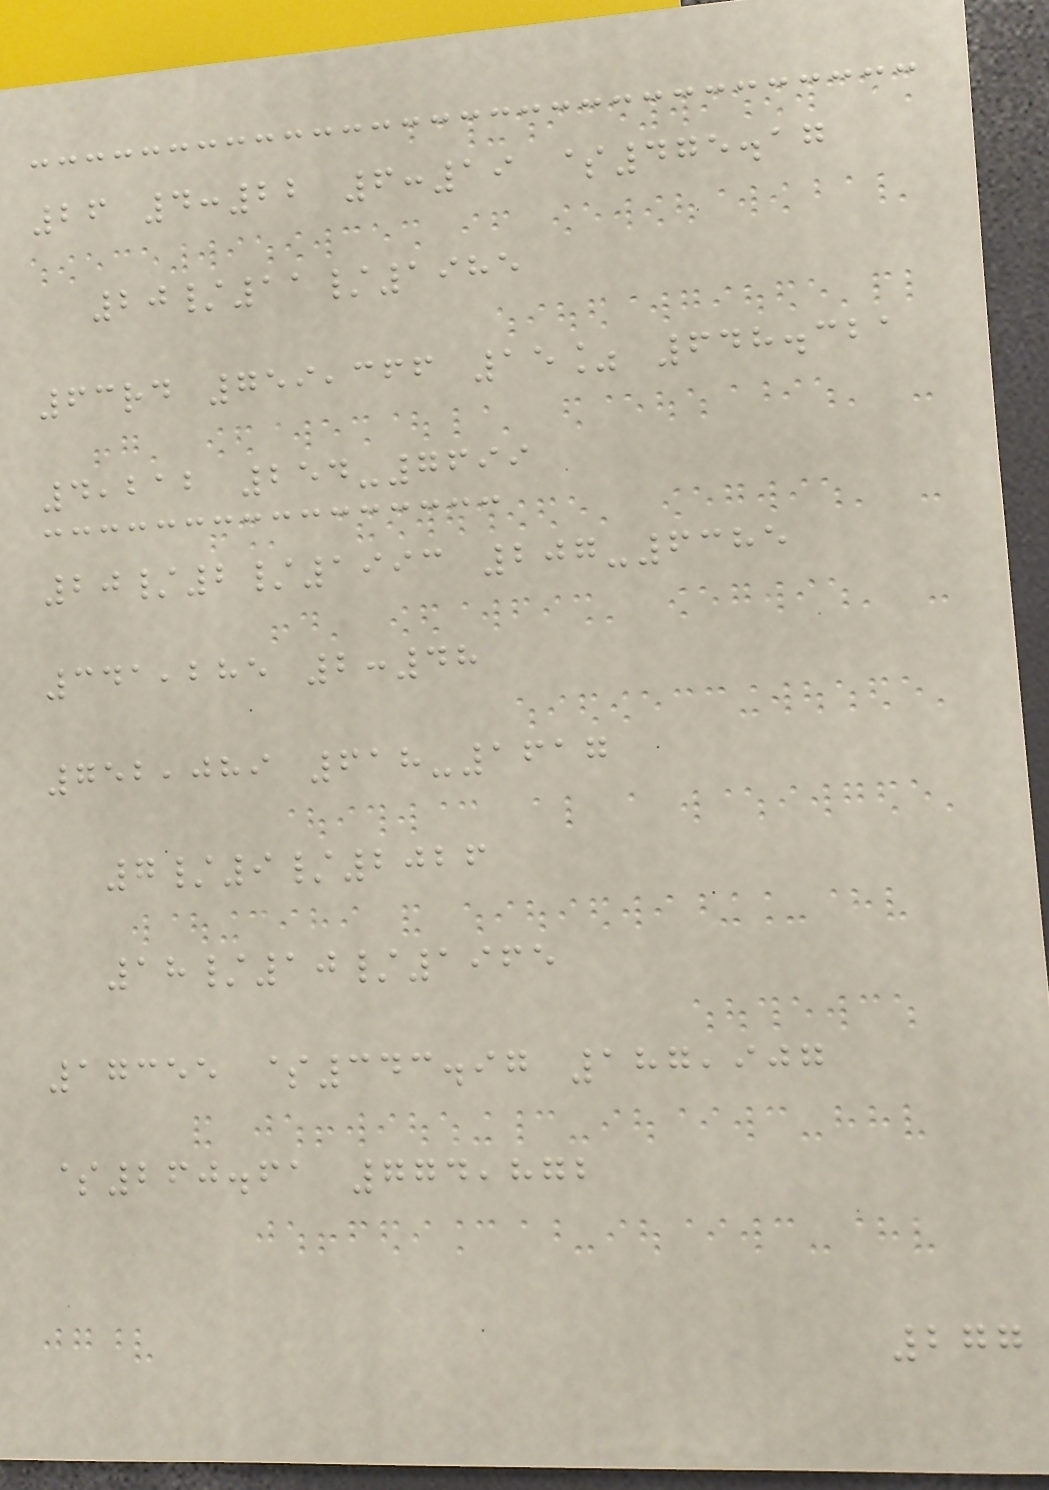26 4:22 6:19 $475.17
20/11/1985
63rd 759,366 15% 648.321
4,212 254-7699
20/2/1993 207-6385
341,285 2:48
752,089 618-1617
7/9/2026
18/10/1965
17355 $343.97 187,907
$260.61 774,872
277
